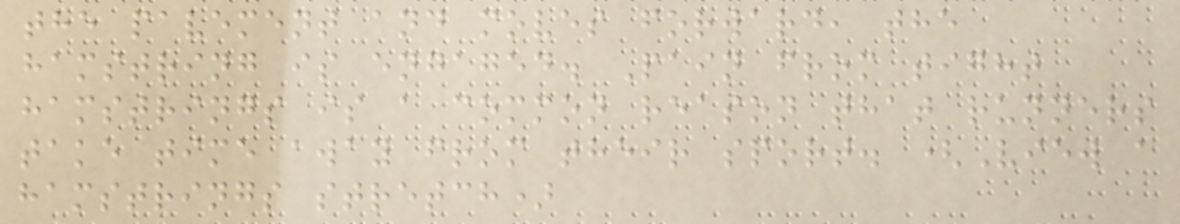the pavement and moves forward, the
hamstring is engaged. Pain from tight
hamstrings is a common reason that runners
take time away from their sport. (View a
hamstrings stretch)
